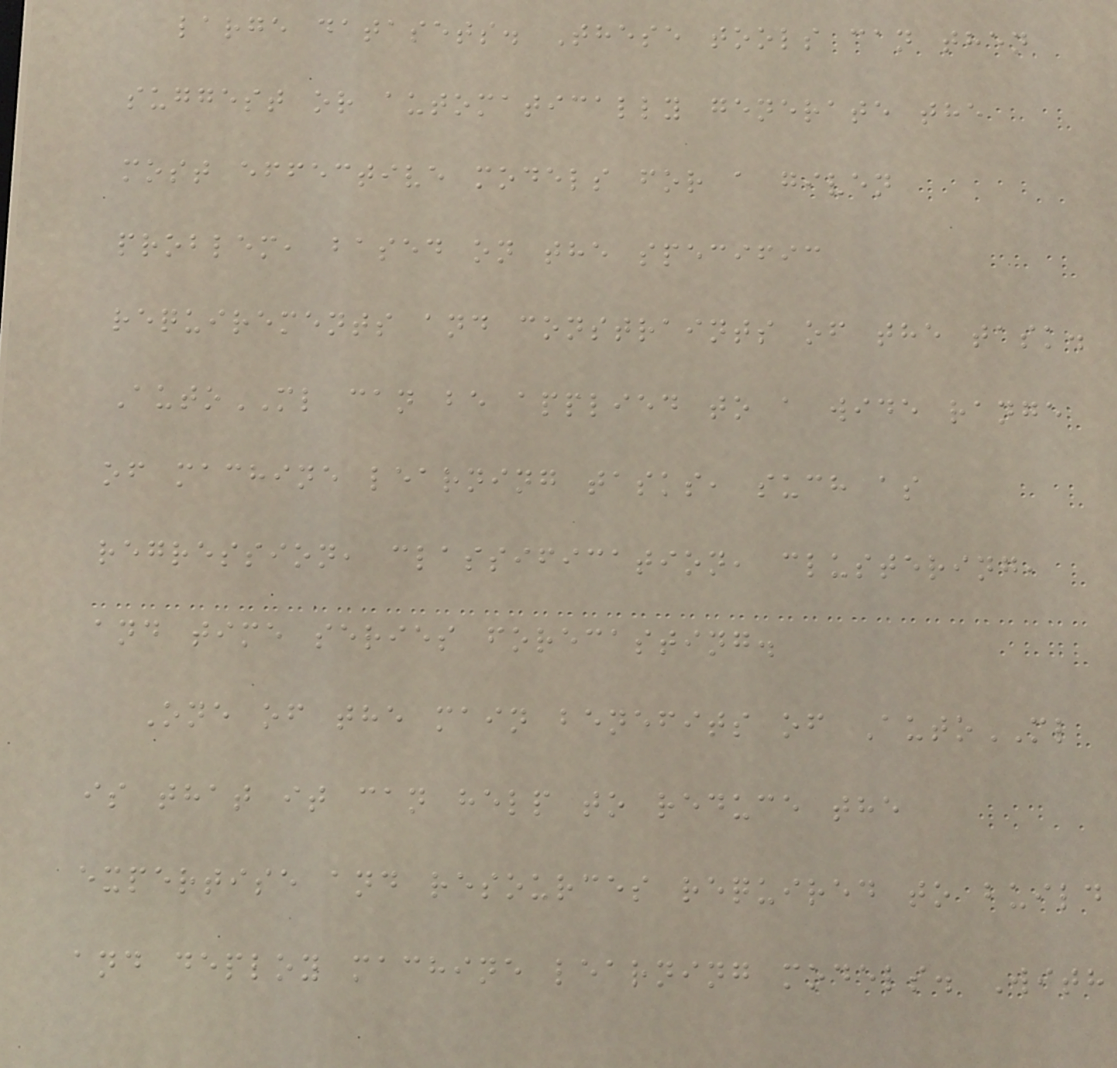large datasets. These tools can then
suggest or automatically generate the
most effective models for a given
problem, based on the specific
requirements and constraints of the task.
AutoML can be applied to a wide range
of machine learning tasks, such as
regression, classification, clustering,
and time series forecasting.
One of the main benefits of AutoML
is that it can help to reduce the
expertise and resources required to build
and deploy machine learning models. With
